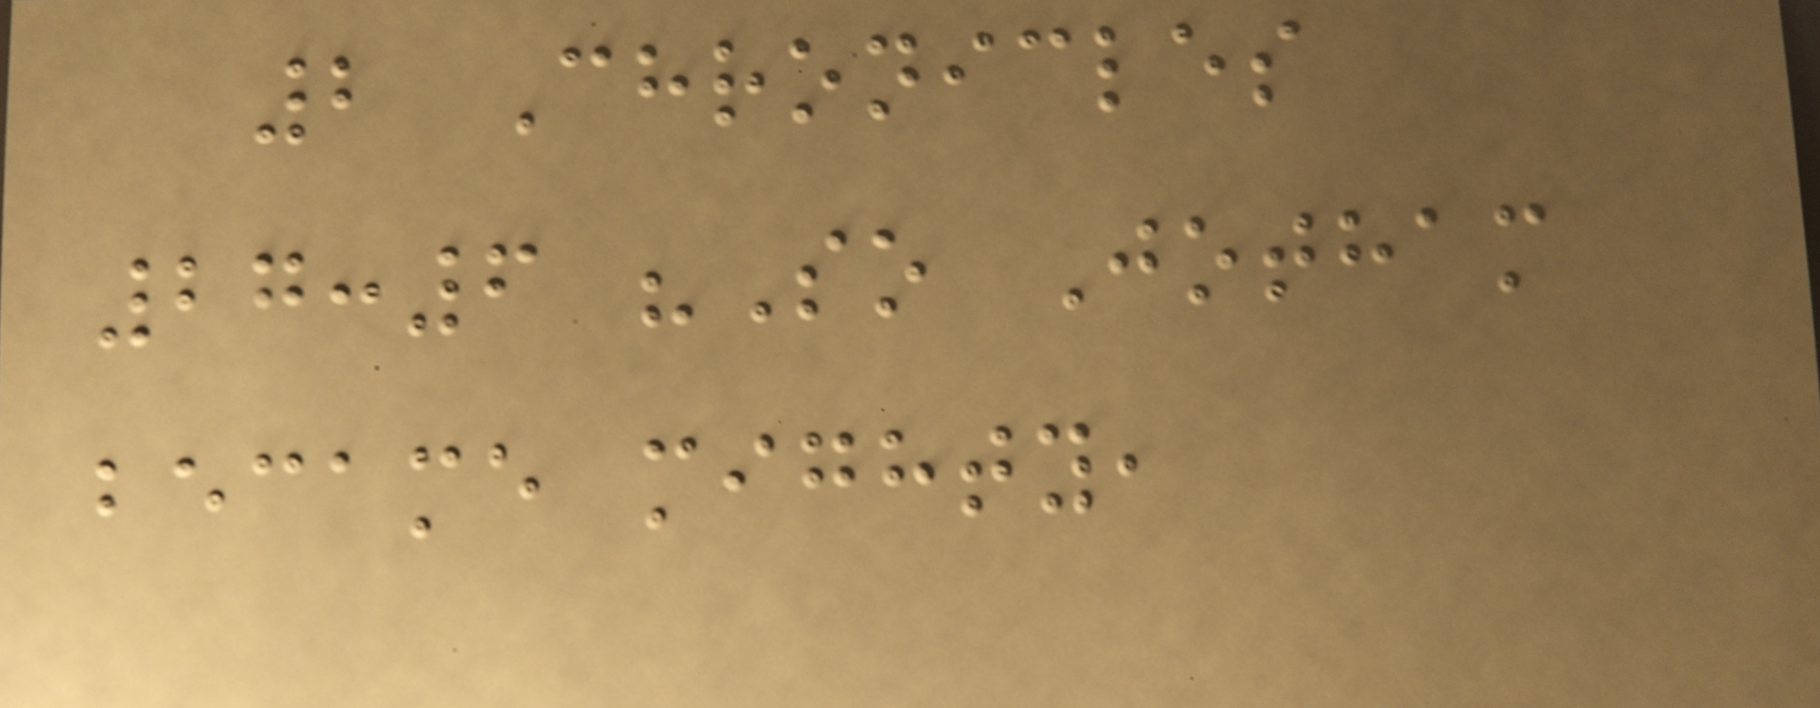2 Chronicles
27:6 "So Jotham
became mighty,
